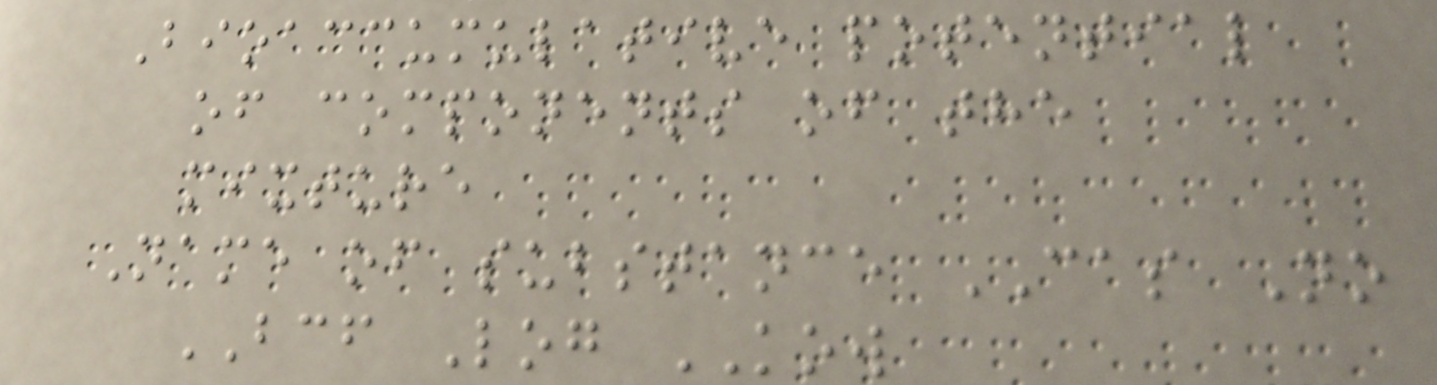Bioaccumulative potential
of components of the
mixture
Name of substance CAS No
BCF Log KOW
